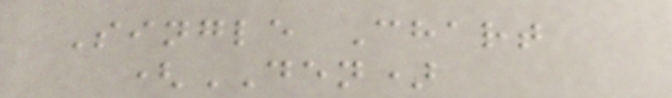Single Chart
(DEN)
